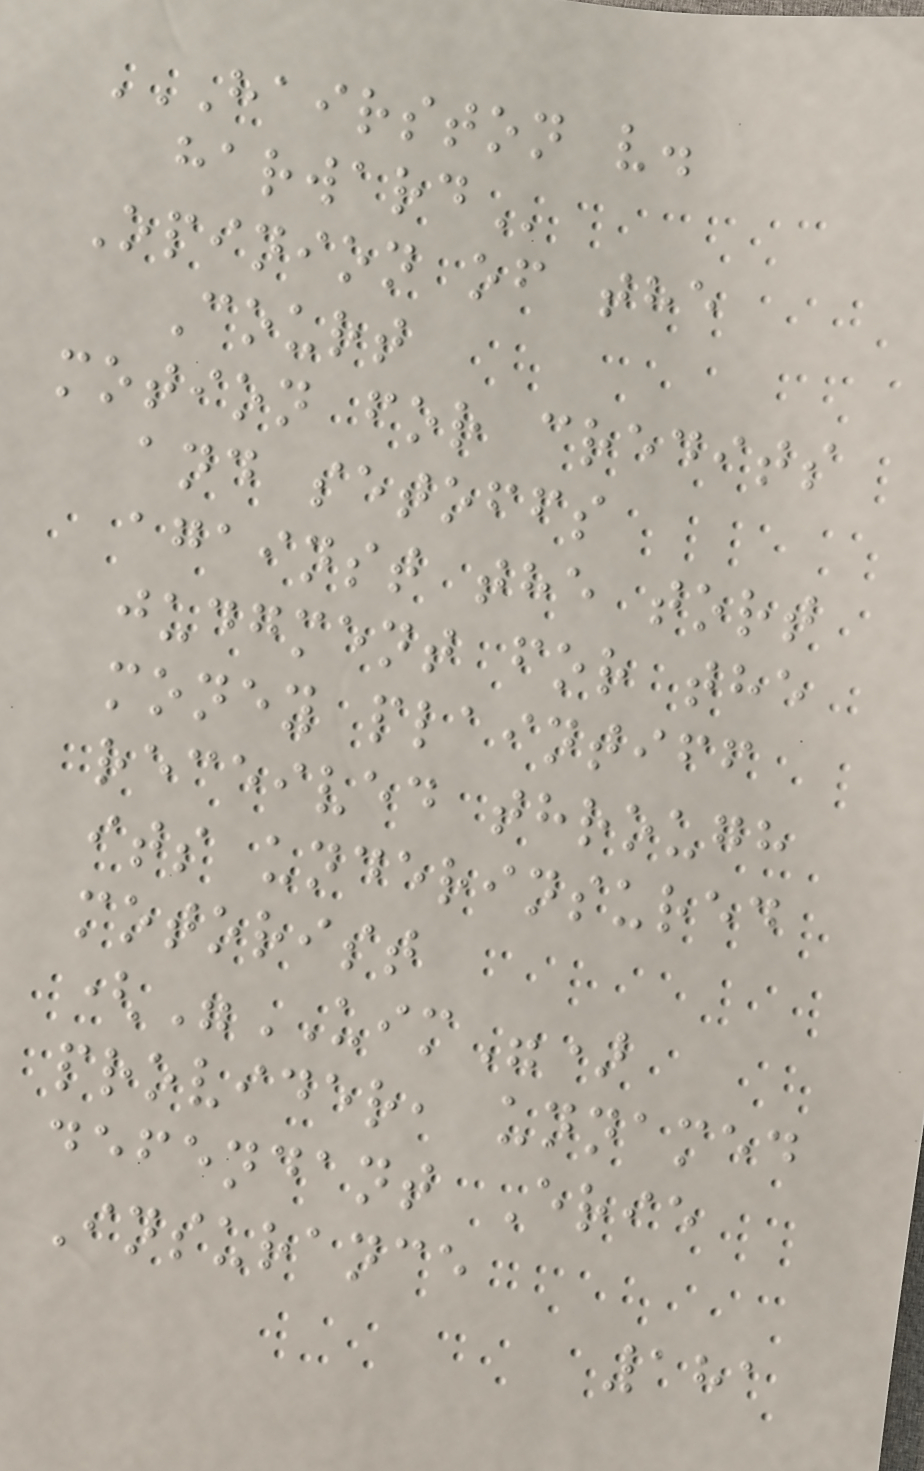HAIRSTON V.
HARWARD
Opinion of the
Court
motion for credits
and setoffs
against the tort
judgment for the
money plaintiff
received through
its underinsured
motorist
("UIM")
provider, unnamed
defendant Erie
Insurance
181
